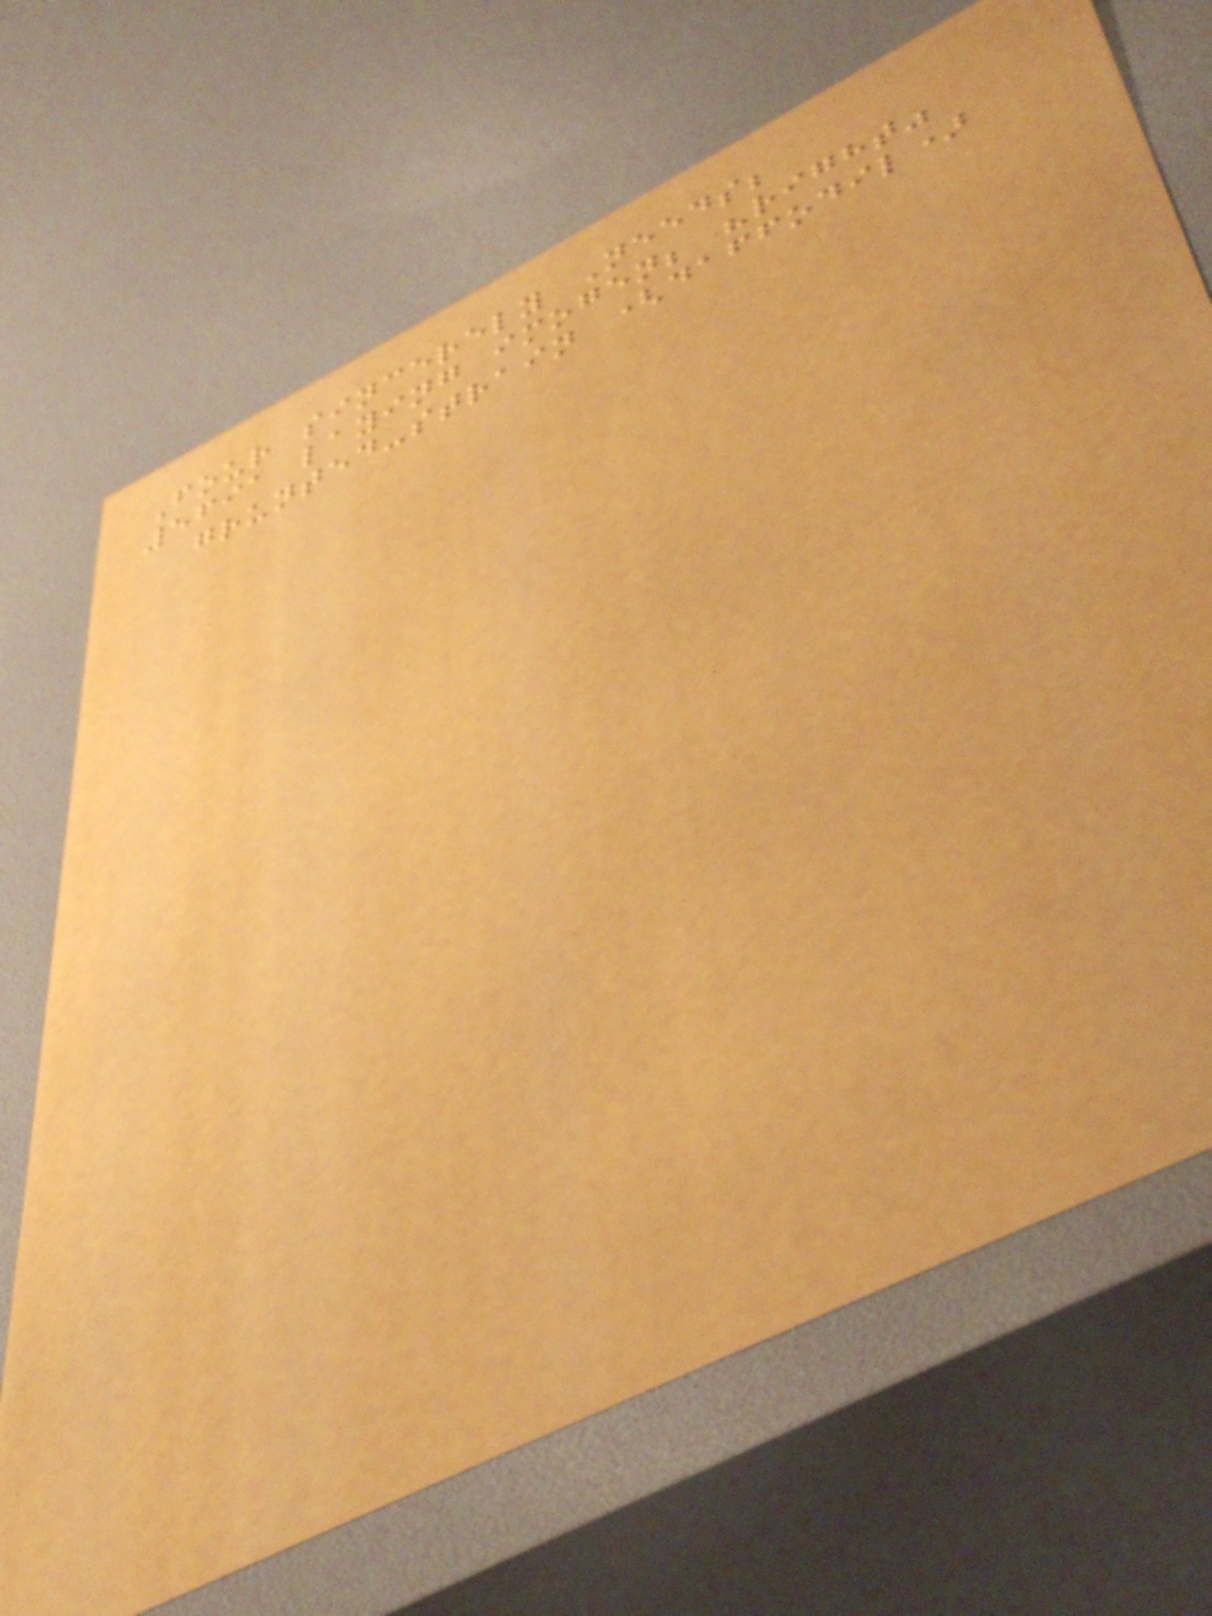Four sincerely Needs;
5691 laying imogen; "right"
grunted-strain (daffodil)
